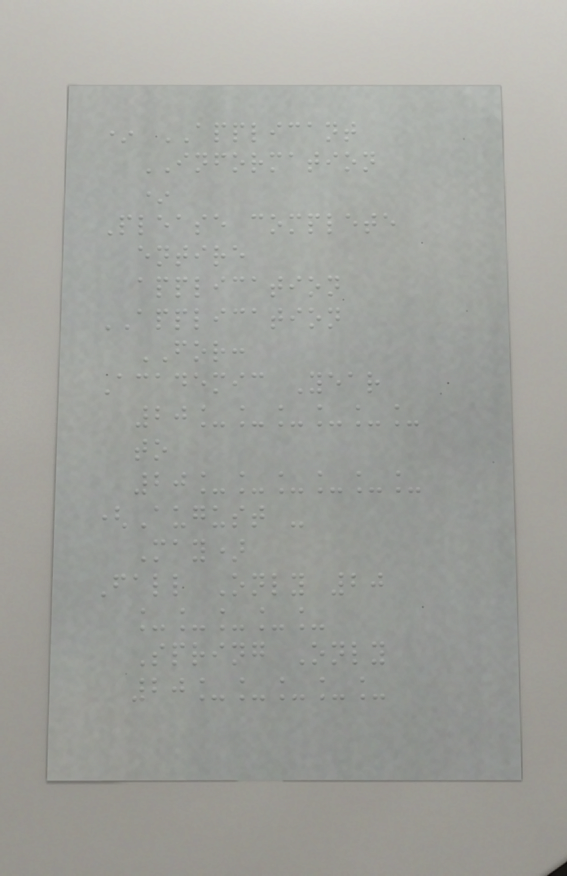* APPLICANT
INFORMATION
*
Please complete
entire
application
APPLICATION
FOR:
Academic Year
20______
to
20______
(August -
May)
Fall Only 20
_____
Spring Only
20_____
